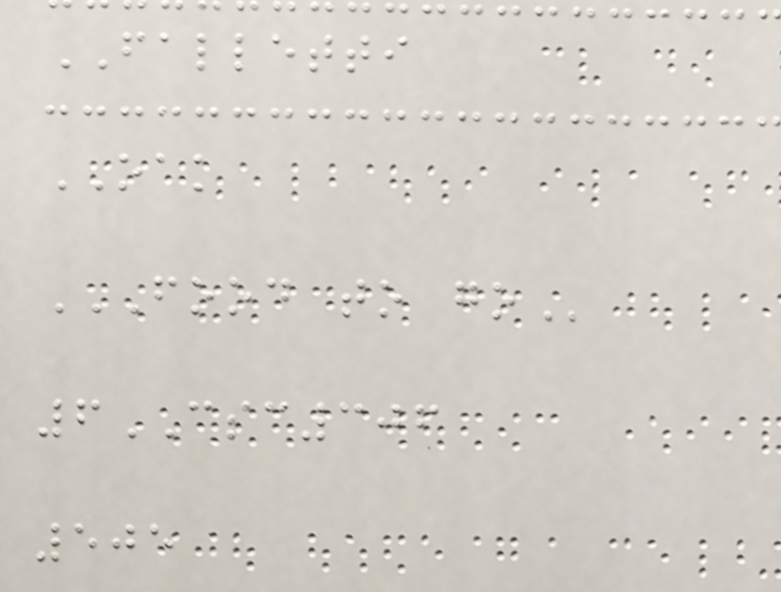FALLETTI
OAK
FOOD TO GO
6CSC306
505
